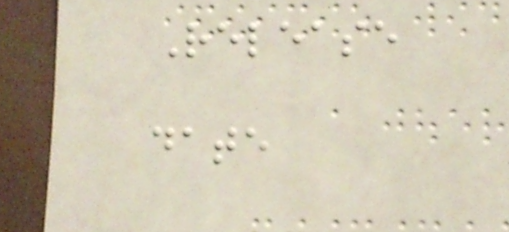Release
date
